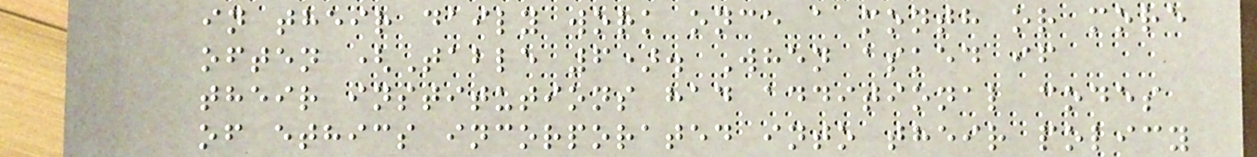in their daily work once a month or more
often (Table 6). When asked if
their institutions had additional codes
of ethics incorporated into their policy
